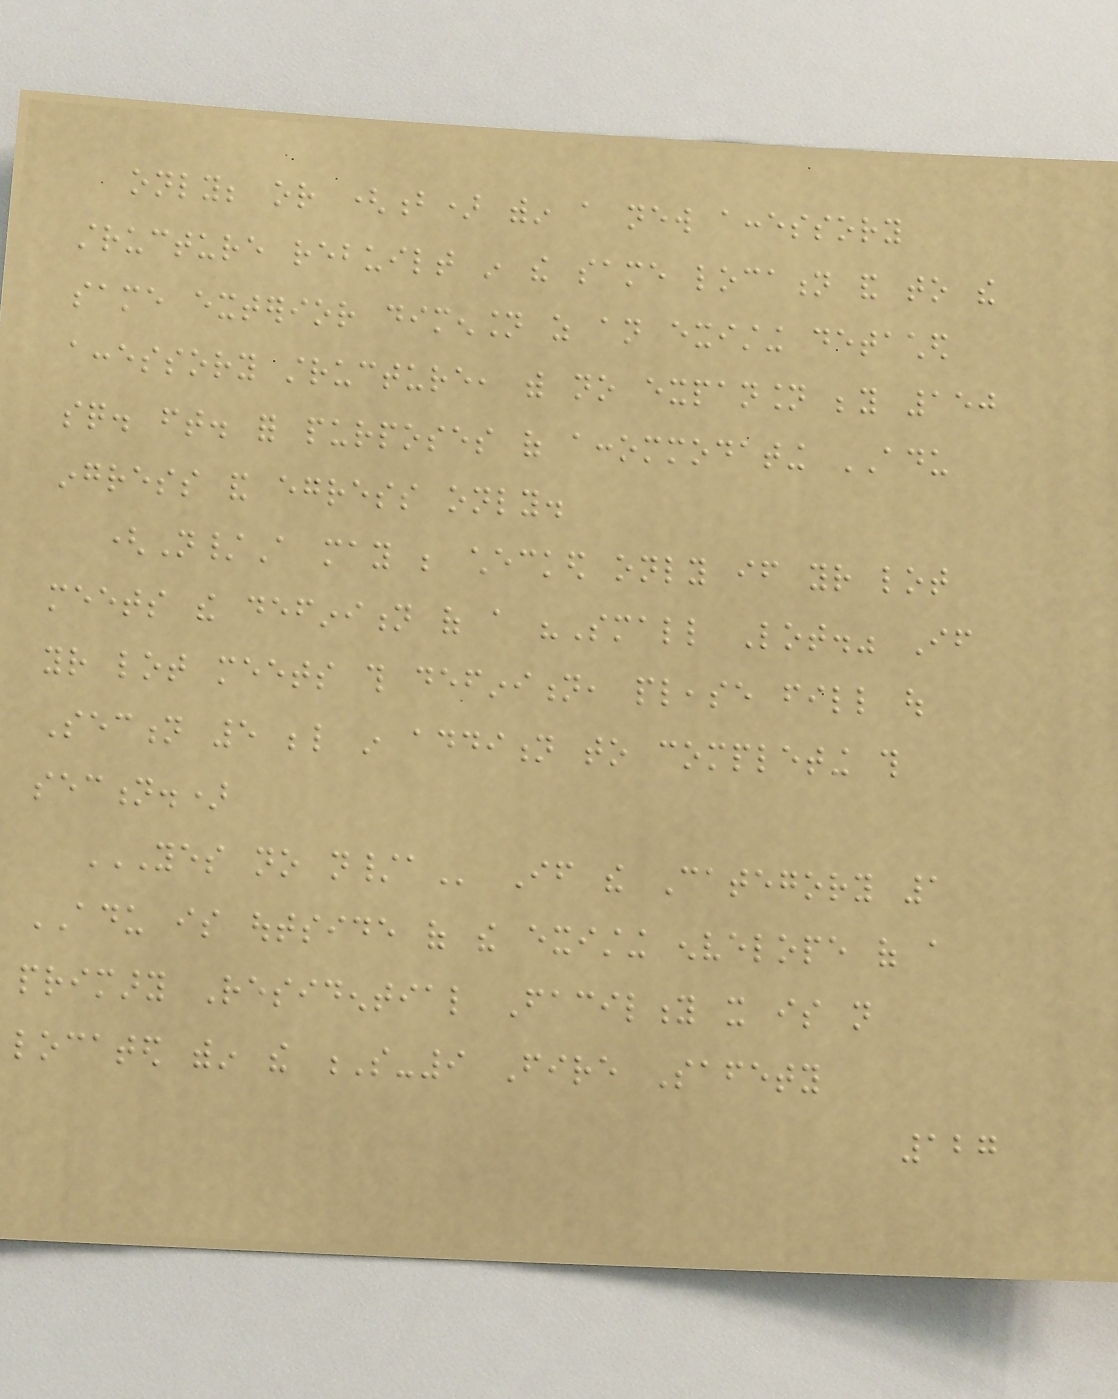only; or (b) within a new accessory
structure rebuilt in the same location and to the
same exterior dimension as an existing detached
accessory structure, with no expansion beyond 150
sq. ft. for purposes of accommodating ADU
ingress and egress only.
(N/A may be checked only if your lot
meets the definition of a "Small Lot." If
your lot meets this definition, please fill out
Section 5 below in addition to completing this
section.)
YES NO N/A If the Category 1
ADU is outside of the existing envelope of a
primary Residential Facility it is not
located within the S-9 Fire Safety
127
